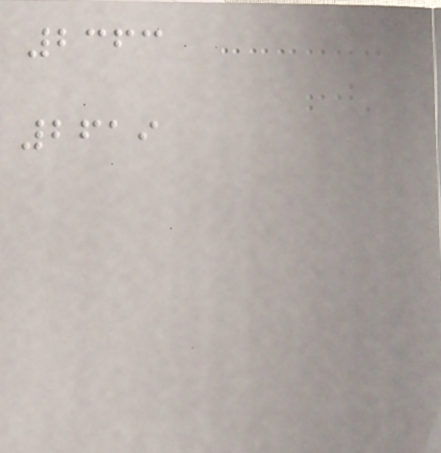2363
2619
